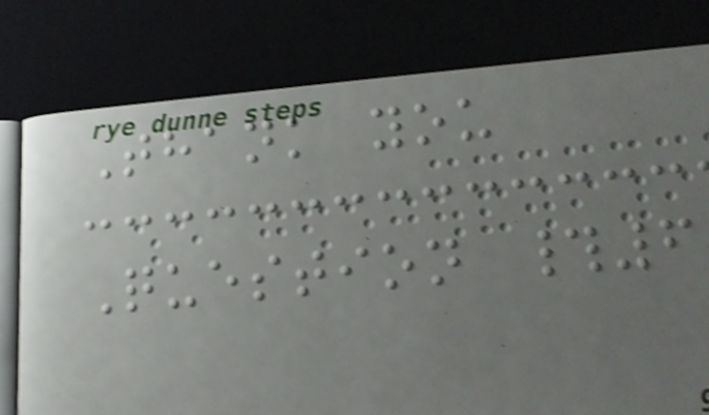Thank you
Question #6
